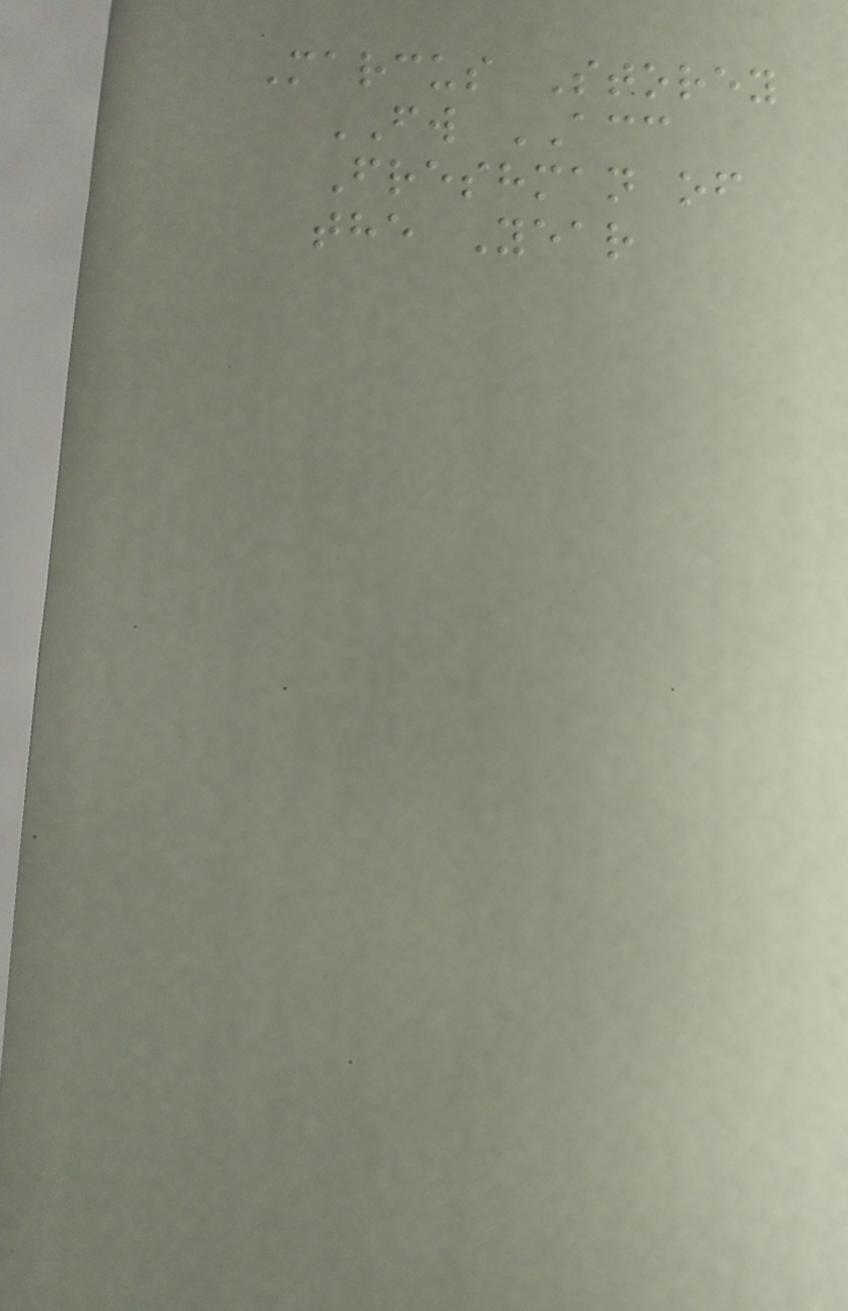Marcus Storey
FW ACC
Freshman of
the Year
